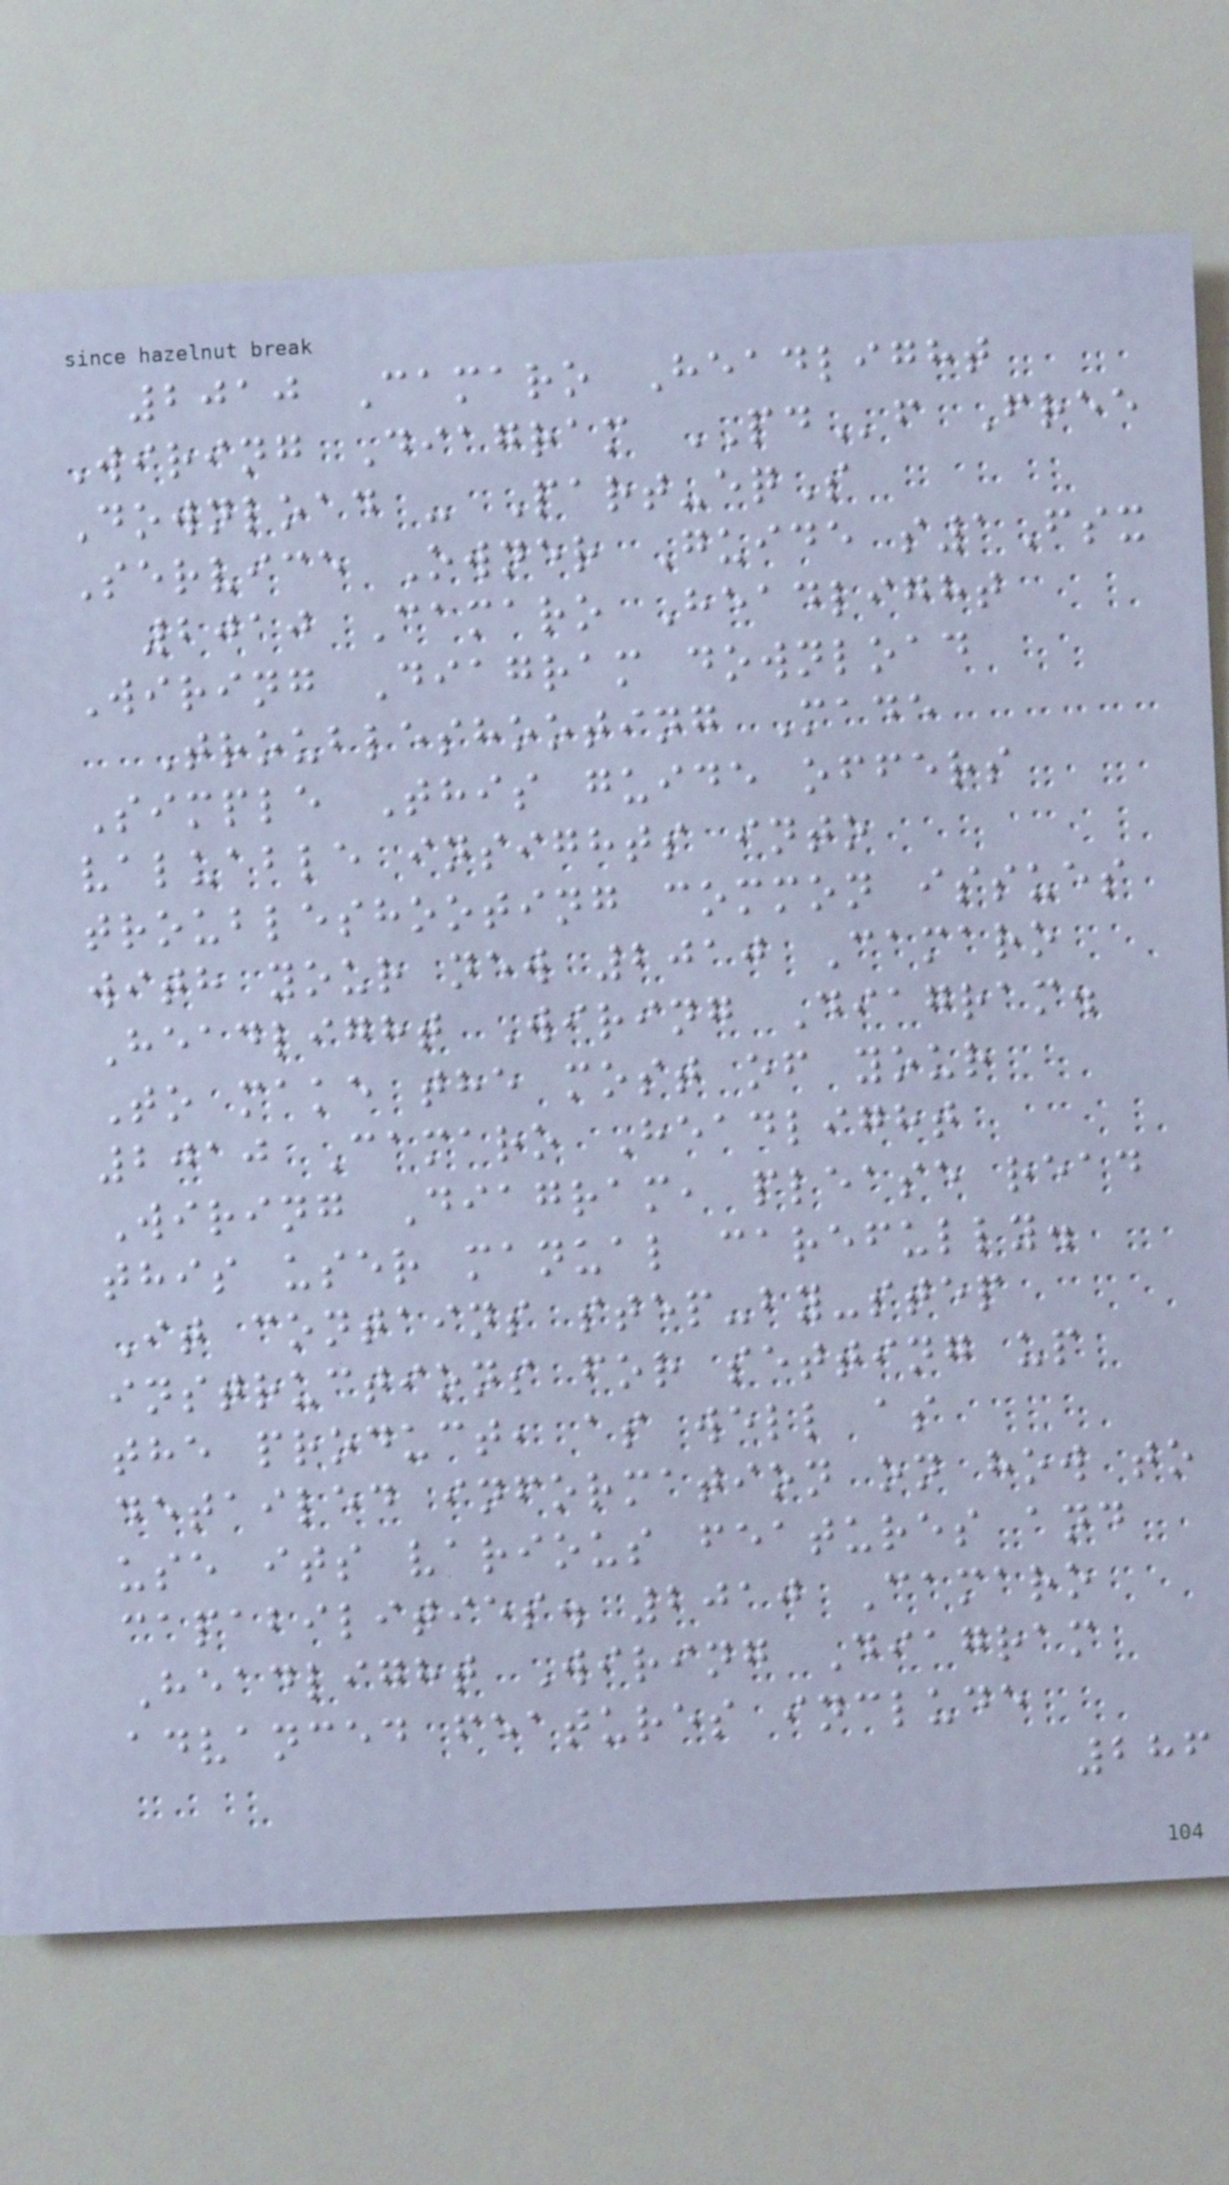2010 Camaro Headlight
Wiring Diagram PDf Free
Download - Part-eqS
Service Owner Guide s1Fsx
2010 Camaro Headlight
Wiring Diagram download
Troubleshooting Made
Simple This guide offers
valuable insights into
troubleshooting common issues
with your new 2010 Camaro
Headlight Wiring Diagram.
To make the most of your
2010 Camaro Headlight
Wiring Diagram, please read
this user manual carefully.
It contains step-by-step
instructions for setting up
the product, as well as
detailed information on how to
use its various features and
capabilities. 2010 Camaro
Headlight Wiring Diagram
advanced features include
286
